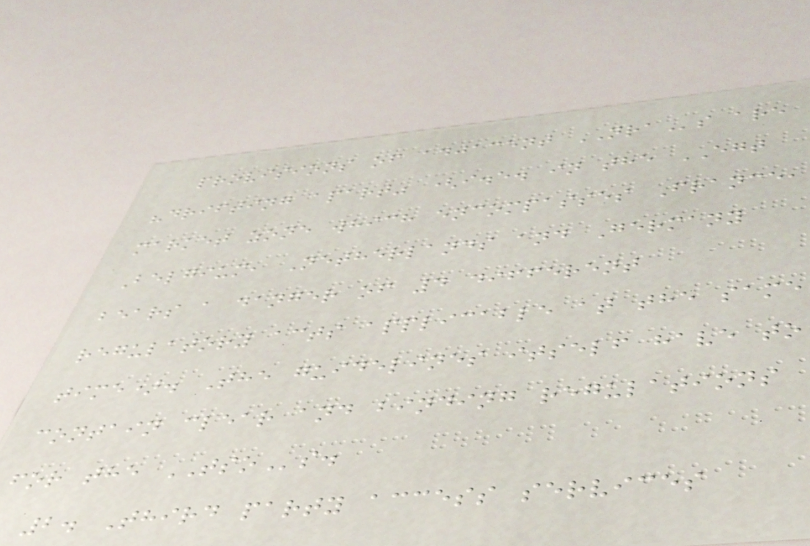provisions of adjacent NRAs are
"drifting apart" (i.e. in the EGT
market zone which encompasses France,
Belgium, Netherlands and Germany
bears a danger of 4 different
regulatory acts applicable at the same
time). The guidelines itself have to
contain clear and binding regulations
for the TSOs.
2. Third party access services
